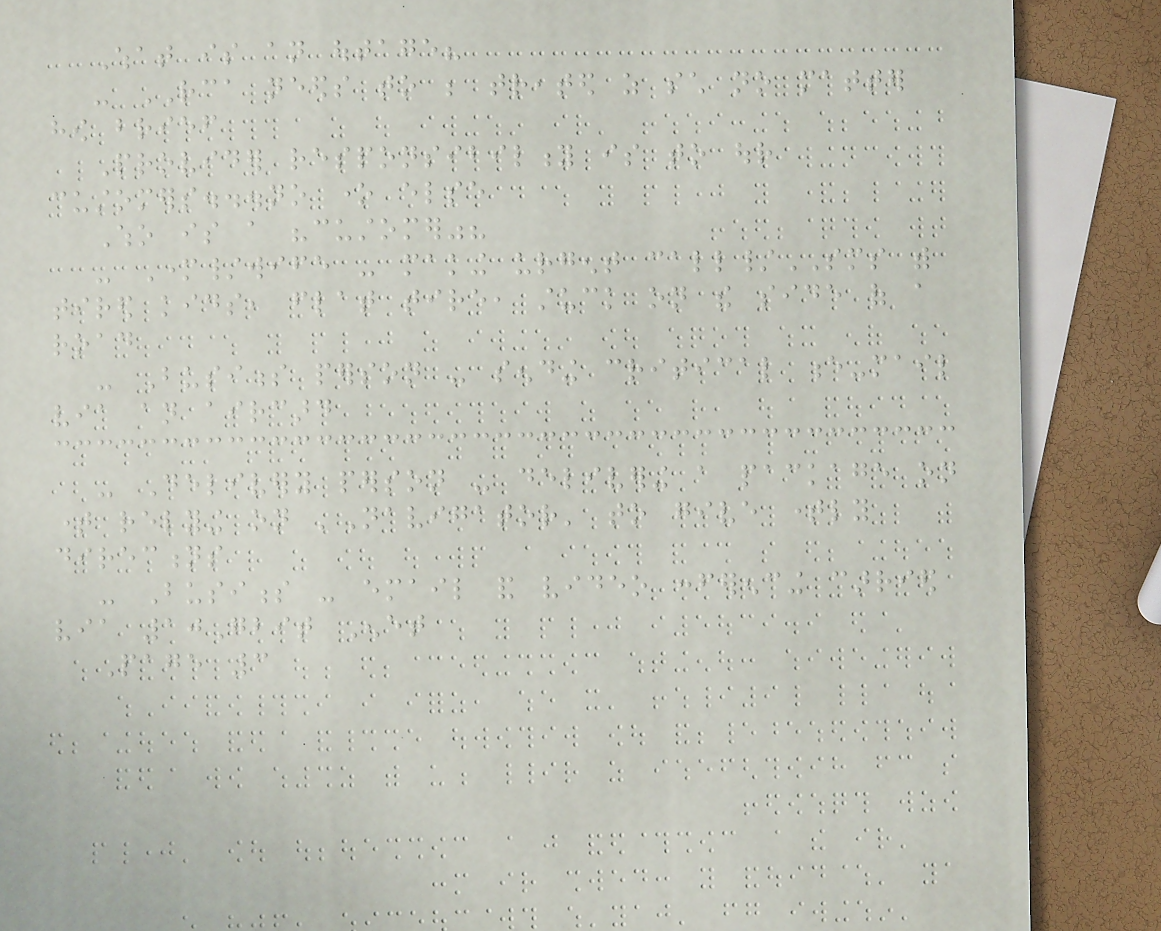What is an outage?
- RCA needs to be treated as such no matter
how brief
Provider responsibility is to our
customers...no one else
Who is a "customer"?
- Mother/wife - making urgent call/SMS with
tired kids, flat tire, stuck on the side of a
road
- Business person - sending critical e-mail
via an aircard
- Delivery person - delivering a package on
time relying on 'Navigator' to give timely
directions
- Business - email and video conferencing carried
via 10Gbit Enet
Page 3
